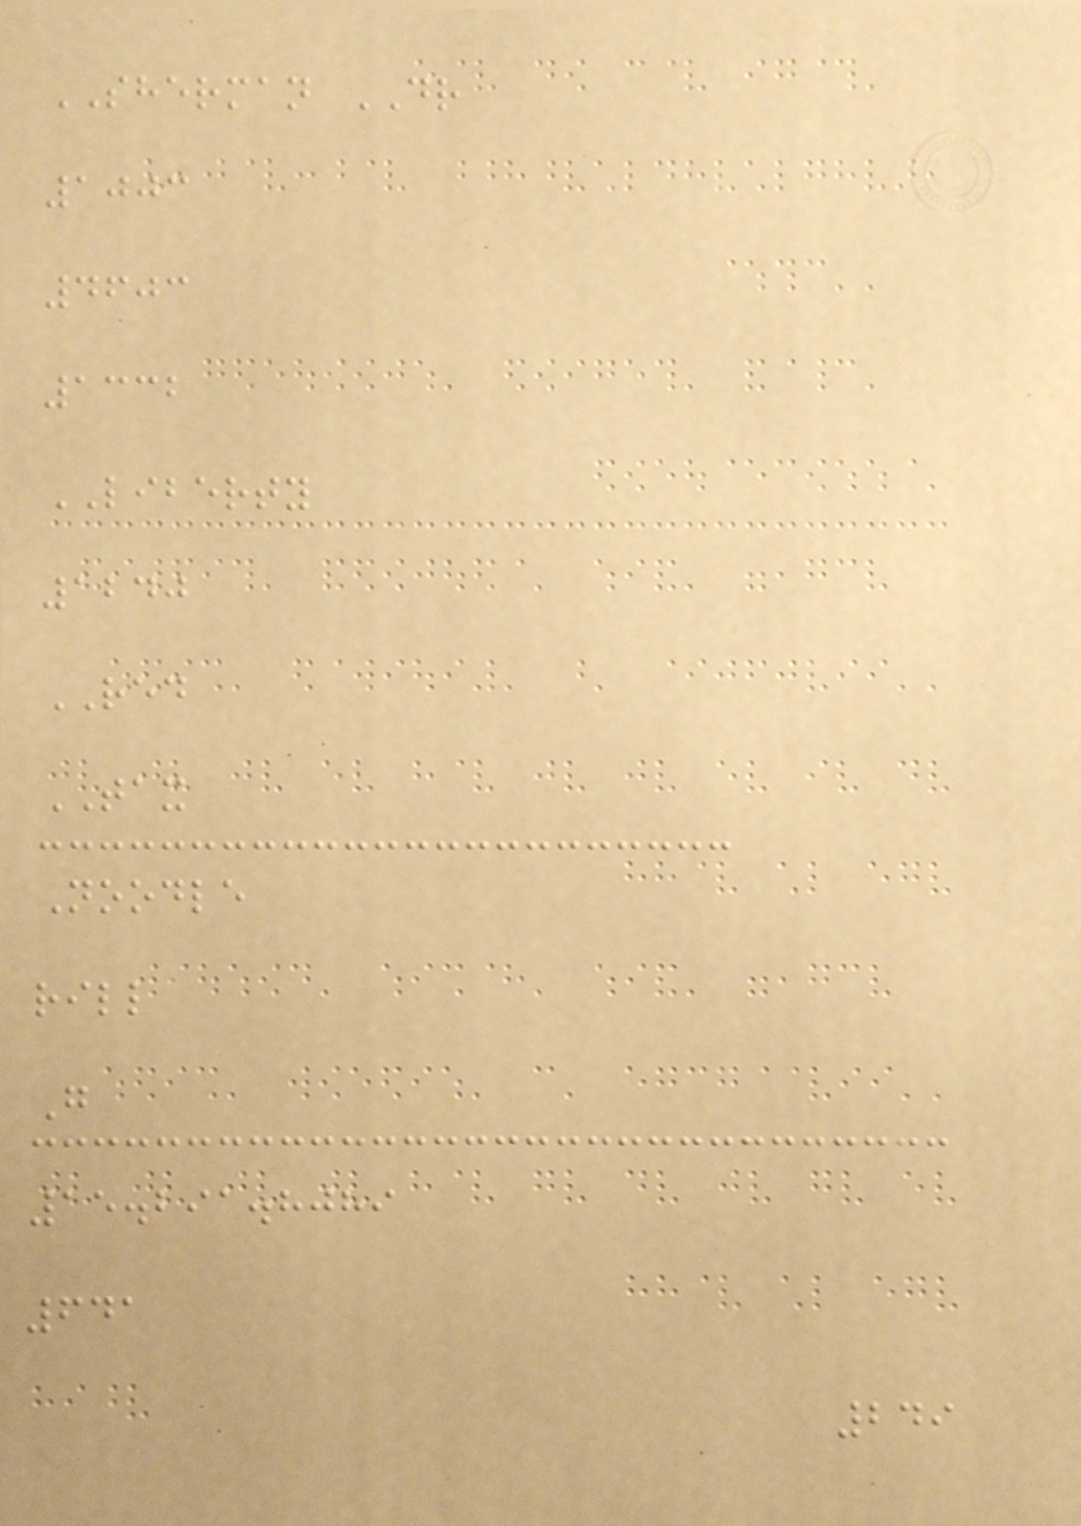SHERMAN DR
1003
4603
1332
LIBERTY
1240
RED
TAX
Noodle
rill
G
15.291.8089
641
249
